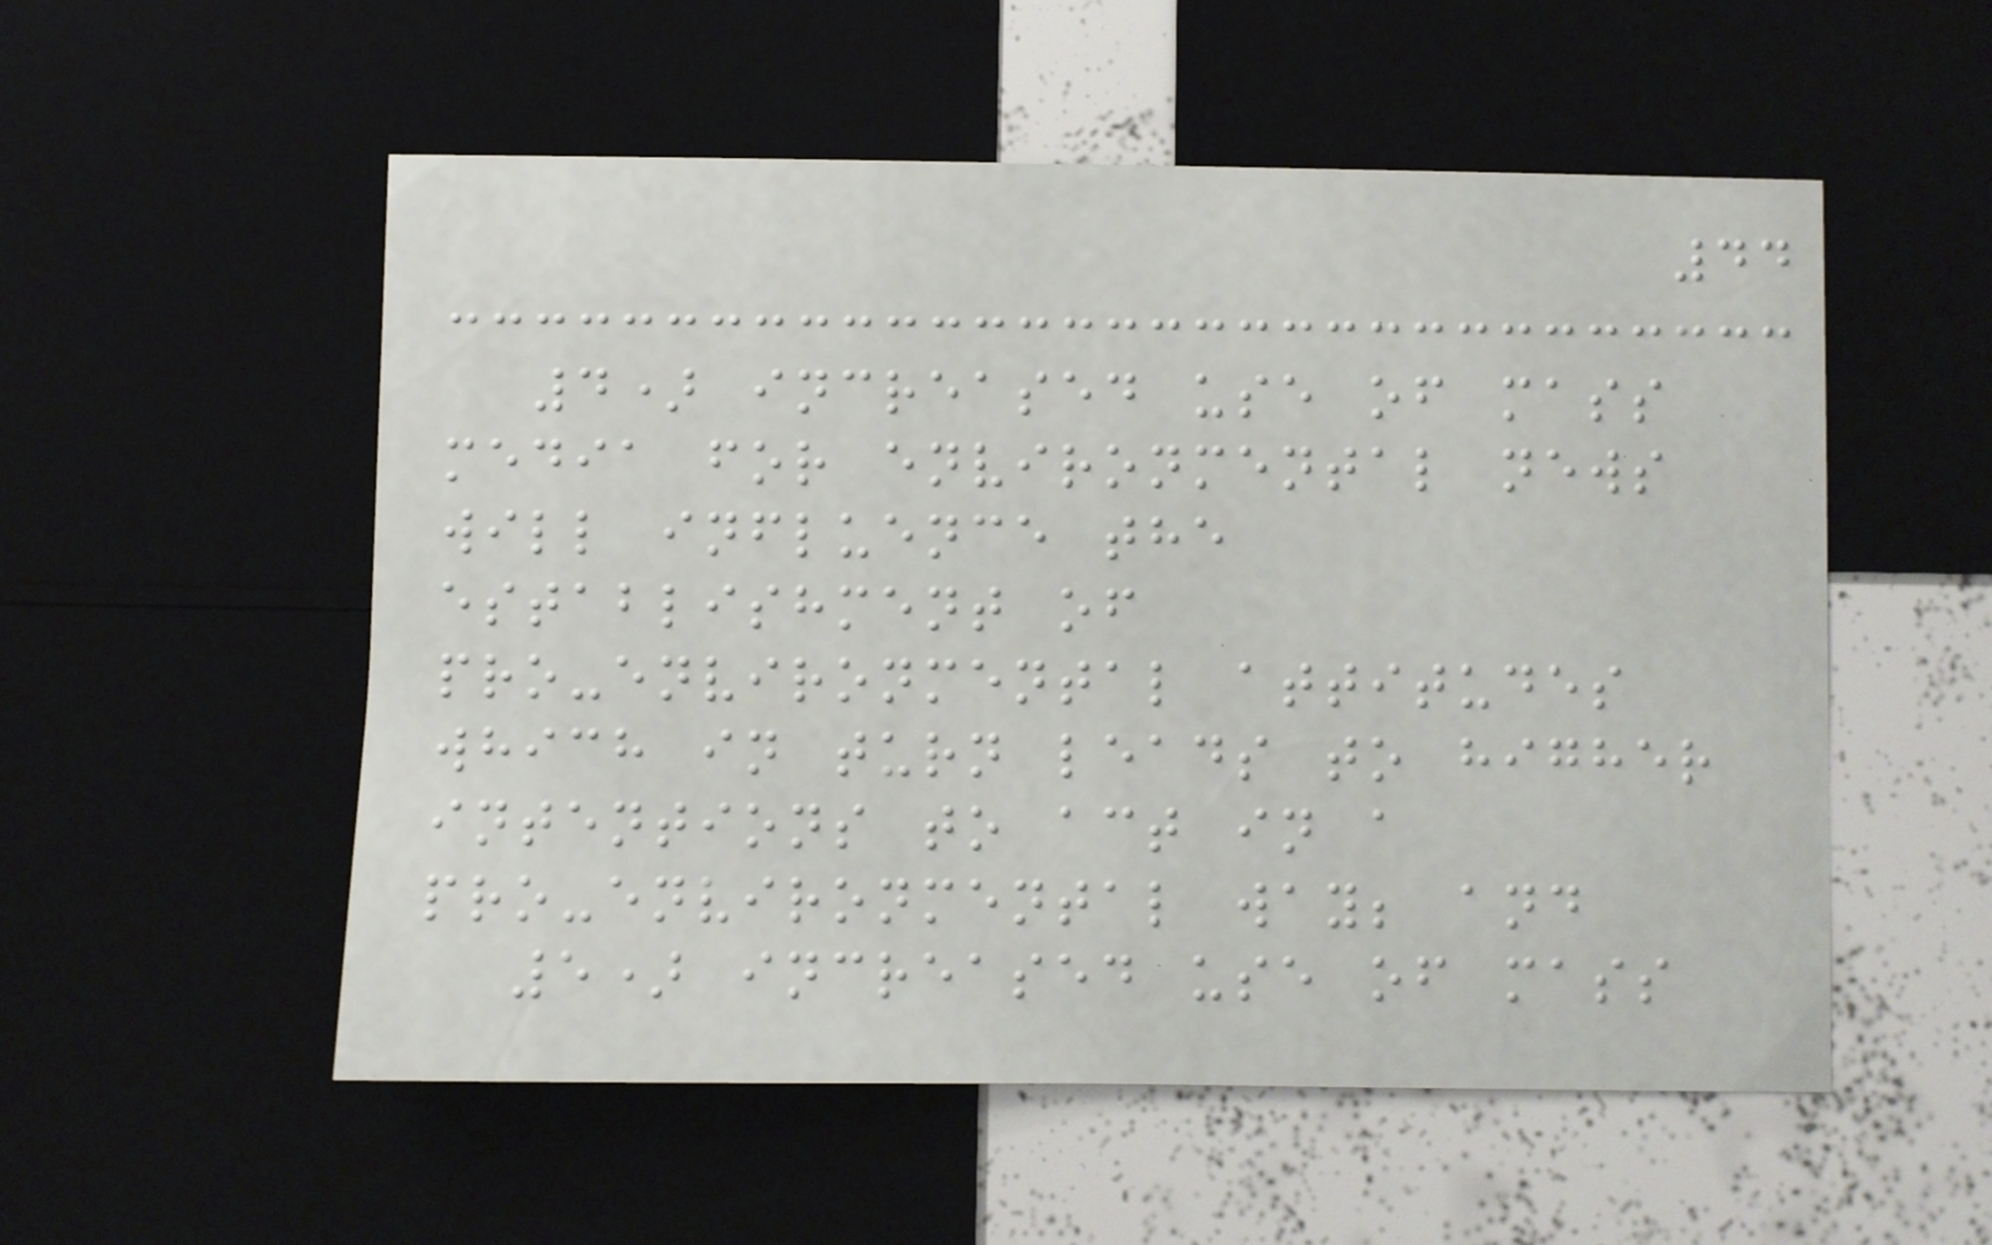44
4) increased use of mass
media for environmental news
will influence the
establishment of
pro-environmental attitudes
which in turn leads to higher
intentions to act in a
pro-environmental way; and
5) increased use of mass
